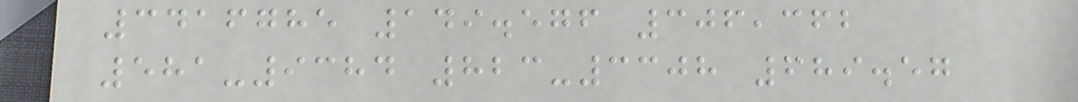3416785 149.576 306,362
581-9384 823-3308 689.57
